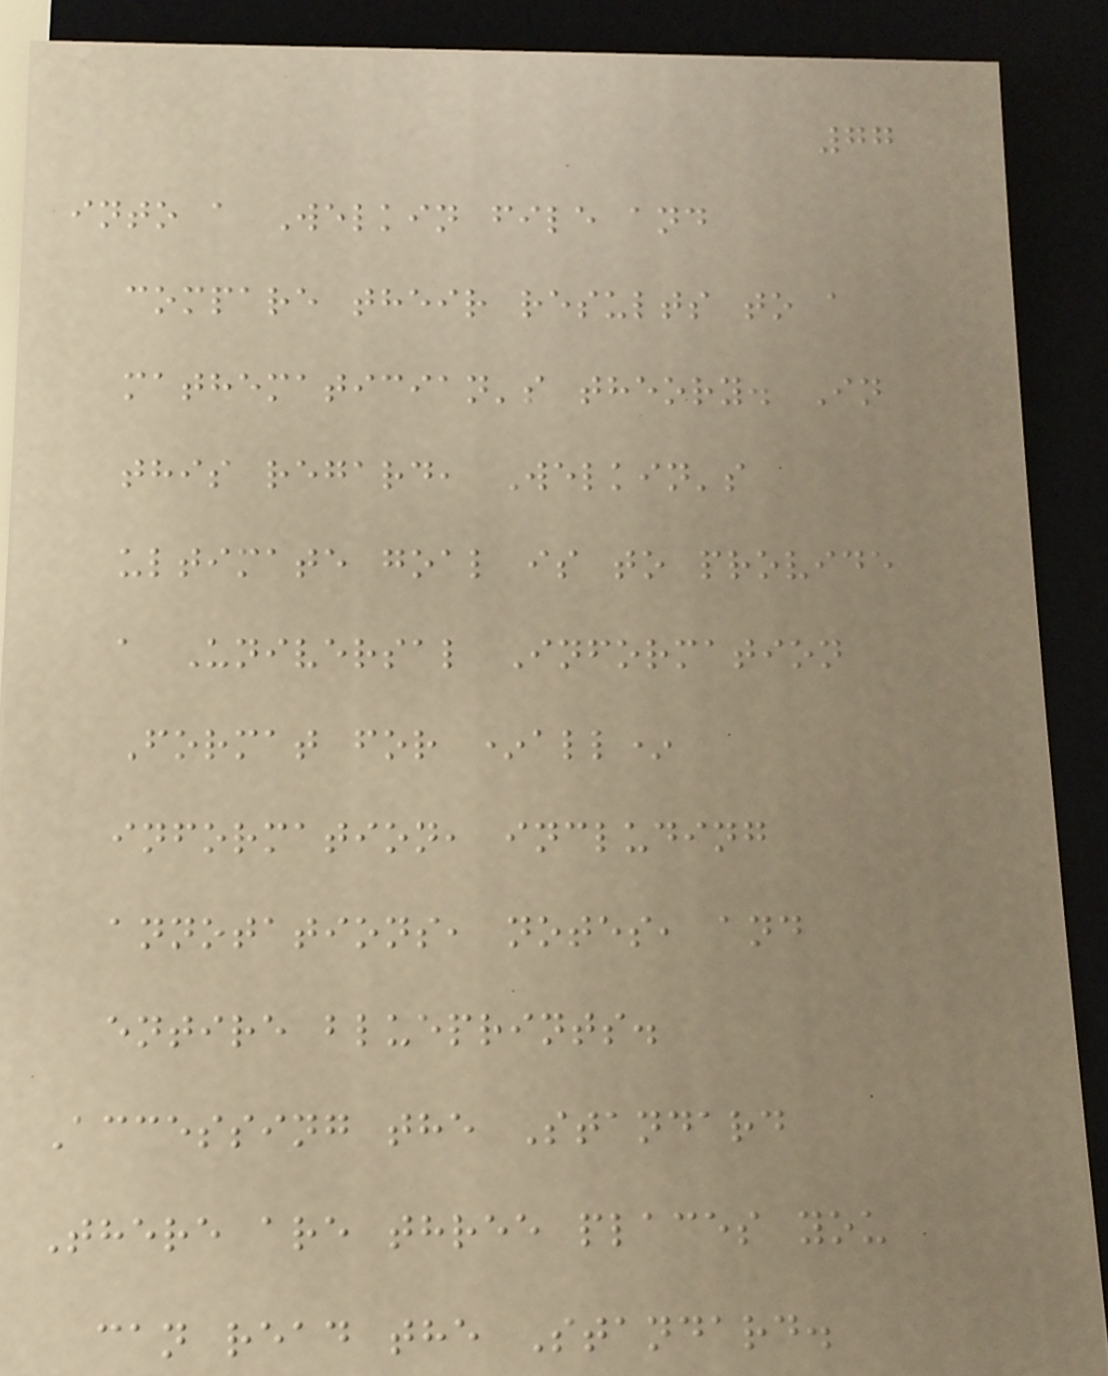77
into a Welkin file and
compare their results to a
mathematician's theory. In
this regard, Welkin's
ultimate goal is to provide
a Universal Information
Format for *all*
information, including
annotations, notes, and
entire blueprints.
Accessing the Standard
There are three places you
can read the Standard.
